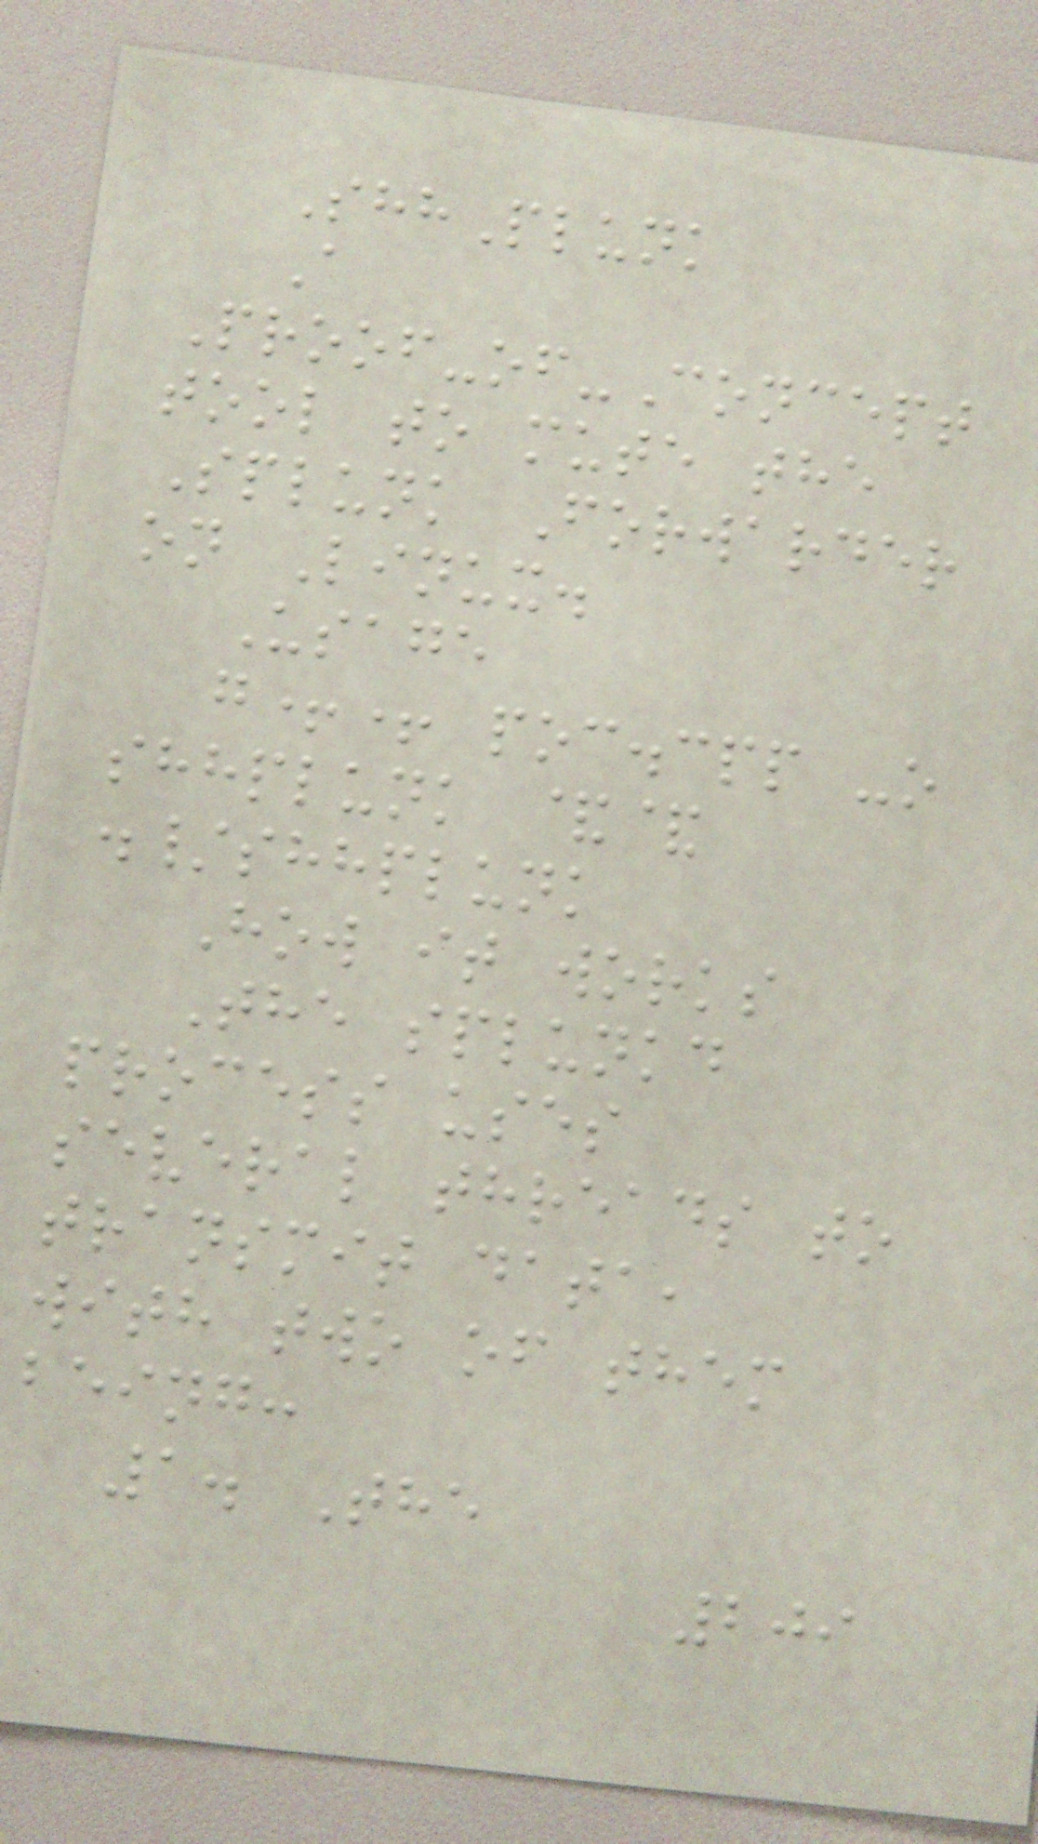ShhPlunk
A
Proof-of-Concept
tool to mute the
Splunk Forwarder
on Linux.
Usage
g++ poc.cpp -o
shhplunk &&
./shhplunk
How it works
The splunkd
process uses
several threads to
transmit data,
with two of them
being:
1. The
209
